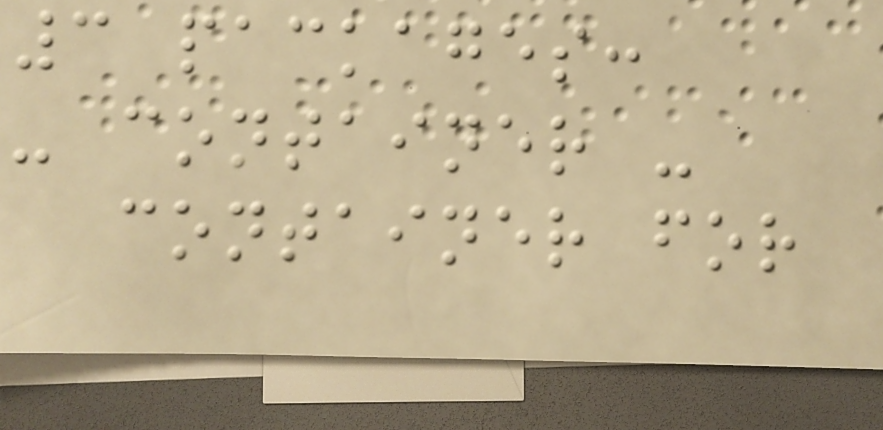3 packages:
- container -
container for
